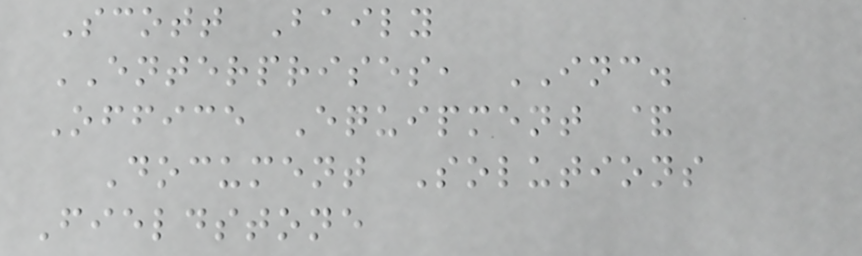Scott Baily
ENTERPRISES, INC.
Office Equipment &
Document Solutions
Fieldstone
